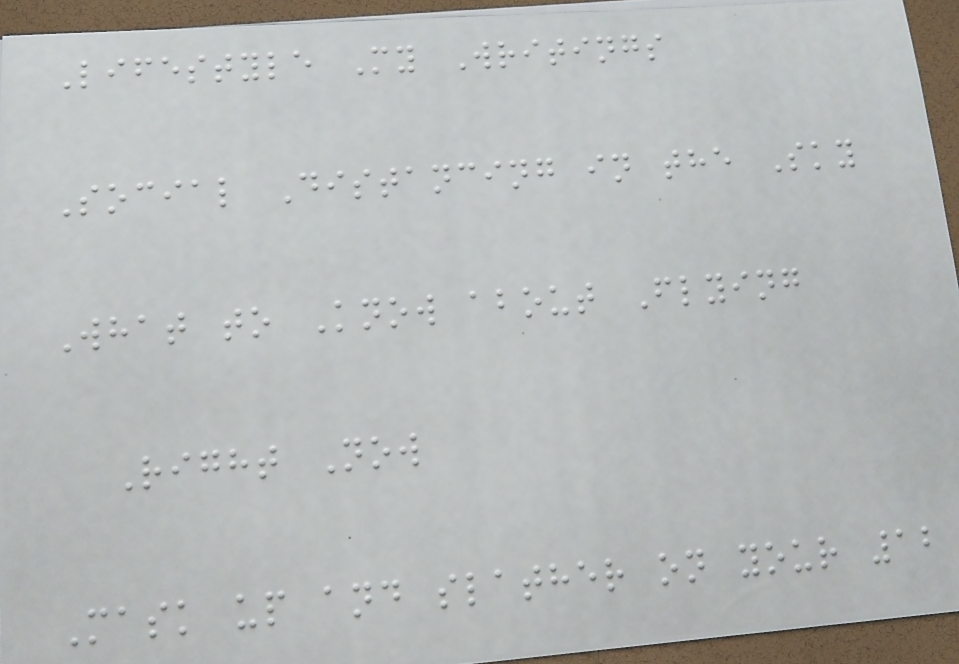Lifestyle My Writings
Social Distancing in the Sky
What to Know about Flying
Right Now
Mask up and slather on your 12
